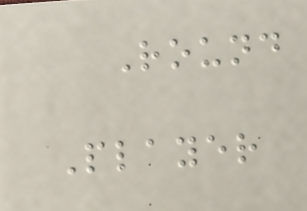Round
Player
